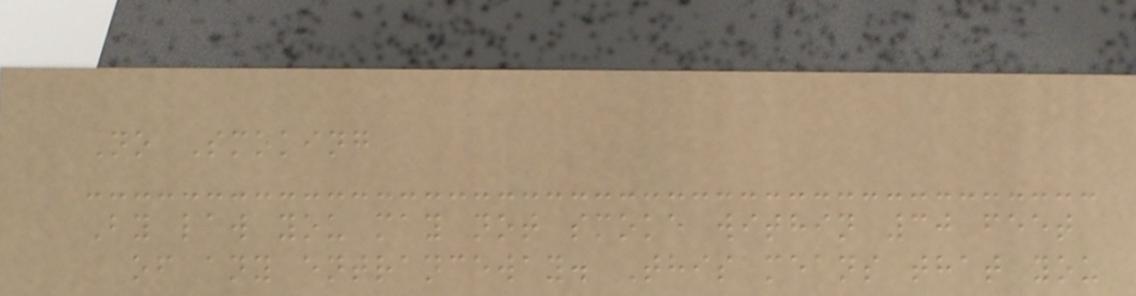No Smoking
By law you may not smoke within 30 feet
of any entranceway. This means that you
